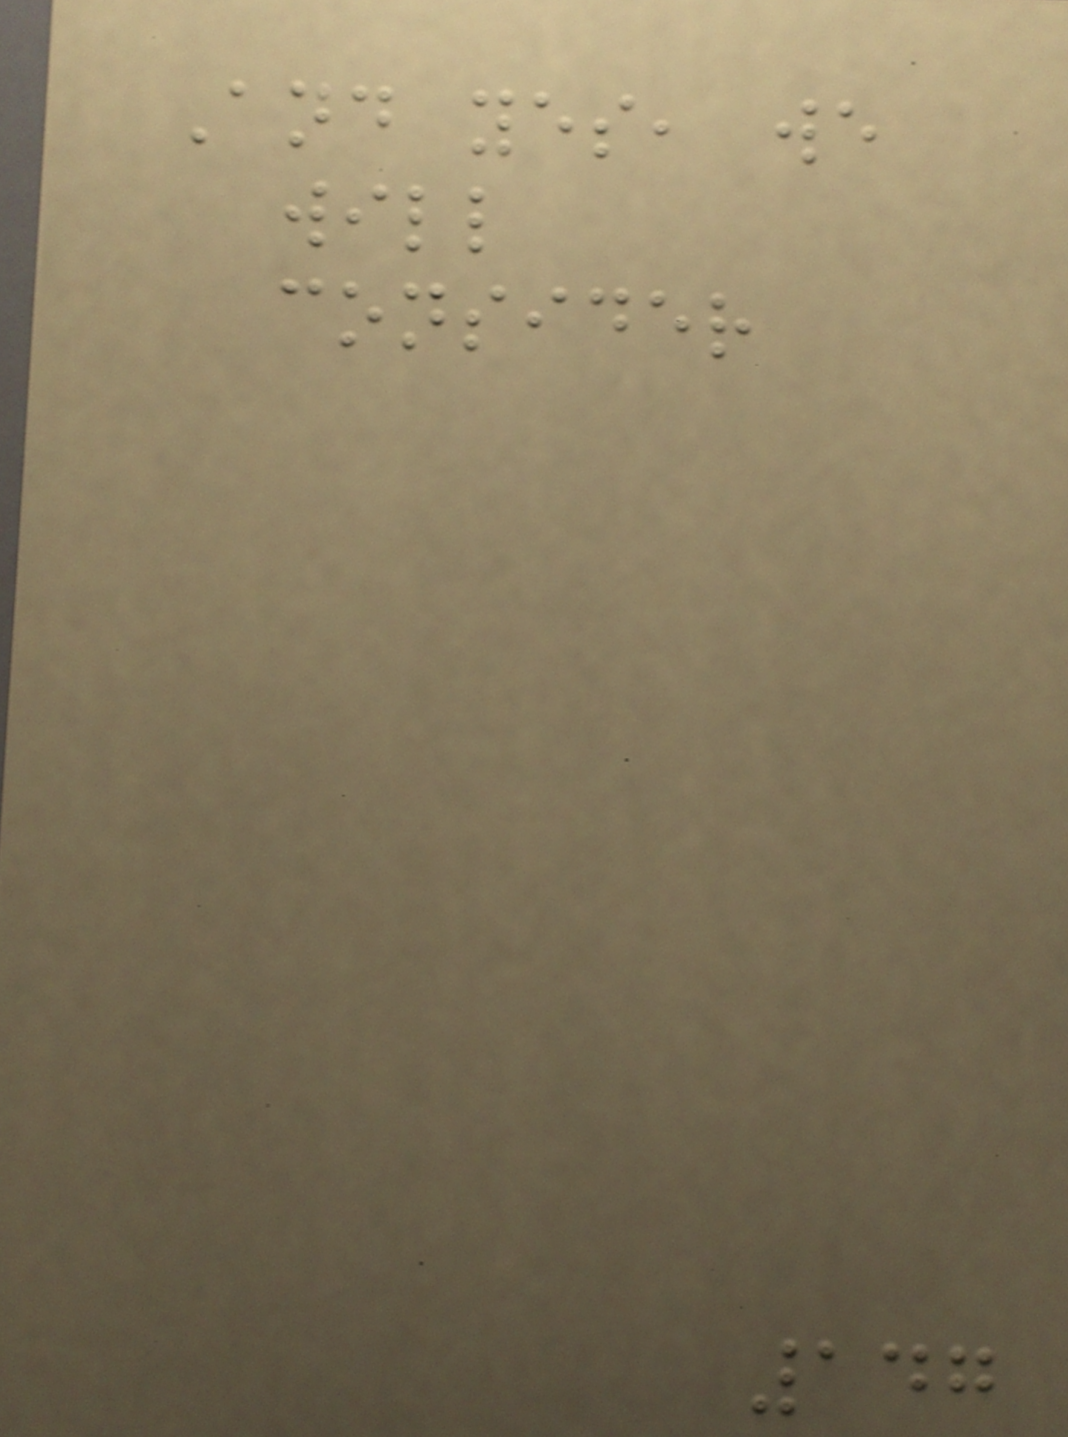And yes, we
will
consider
147
